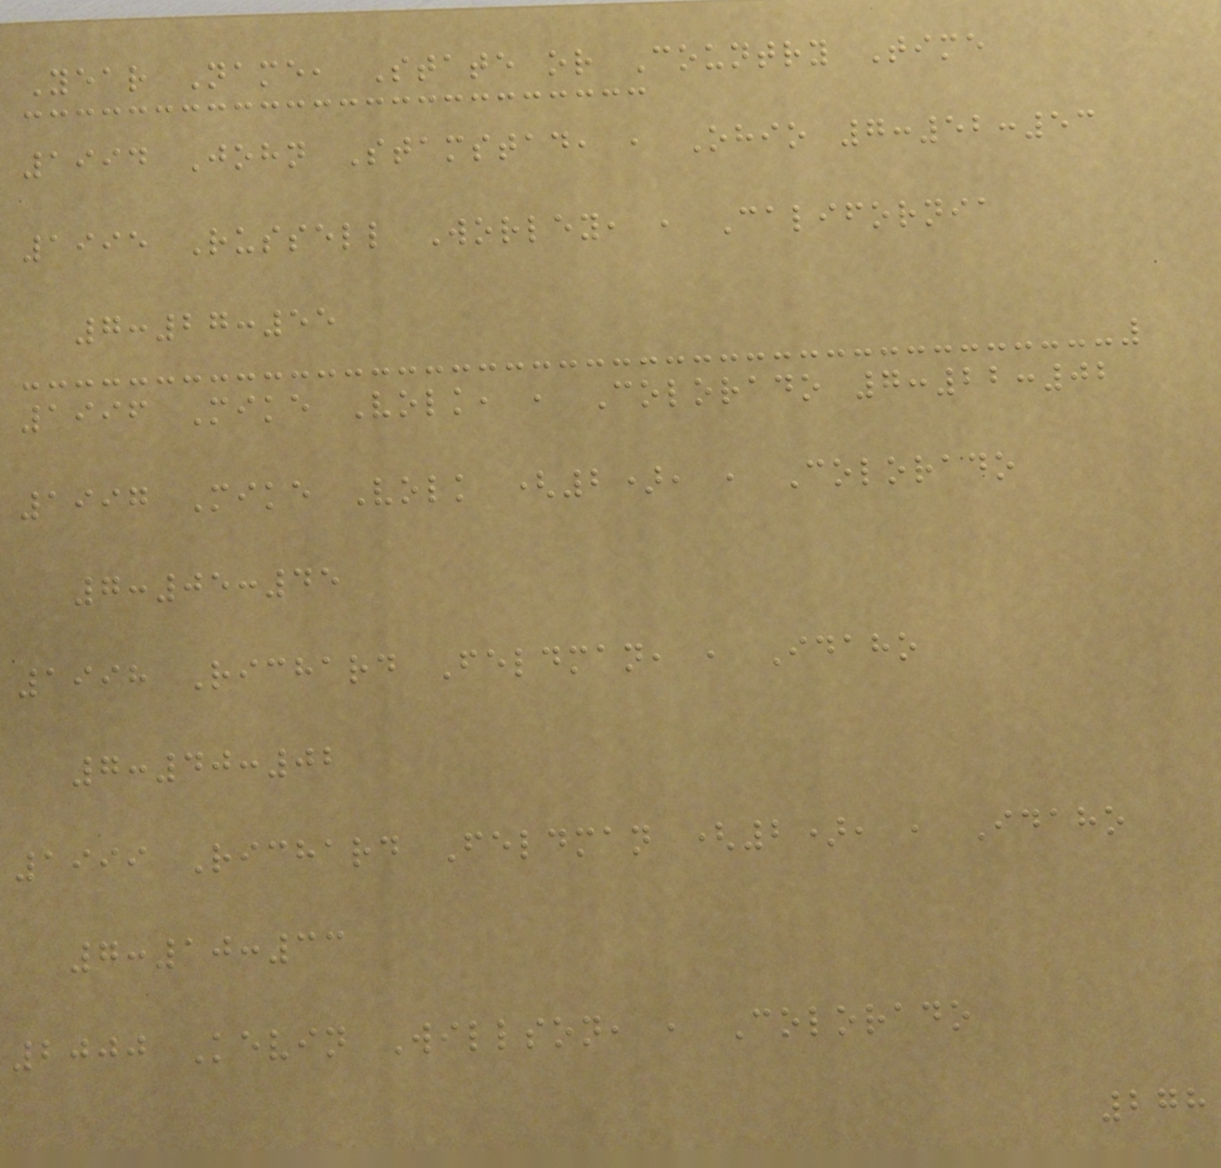Year Name, State or Country Time
1994 John Stamstad, , Ohio 7:52:53
1995 Russell Worley, , California
7:27:55
1996 Mike Volk, , Colorado 7:22:02
1997 Mike Volk (2), , Colorado
7:05:45
1998 Richard Feldman, , Idaho
7:40:02
1999 Richard Feldman (2), , Idaho
7:10:33
2000 Kevin Willson, , Colorado
278
